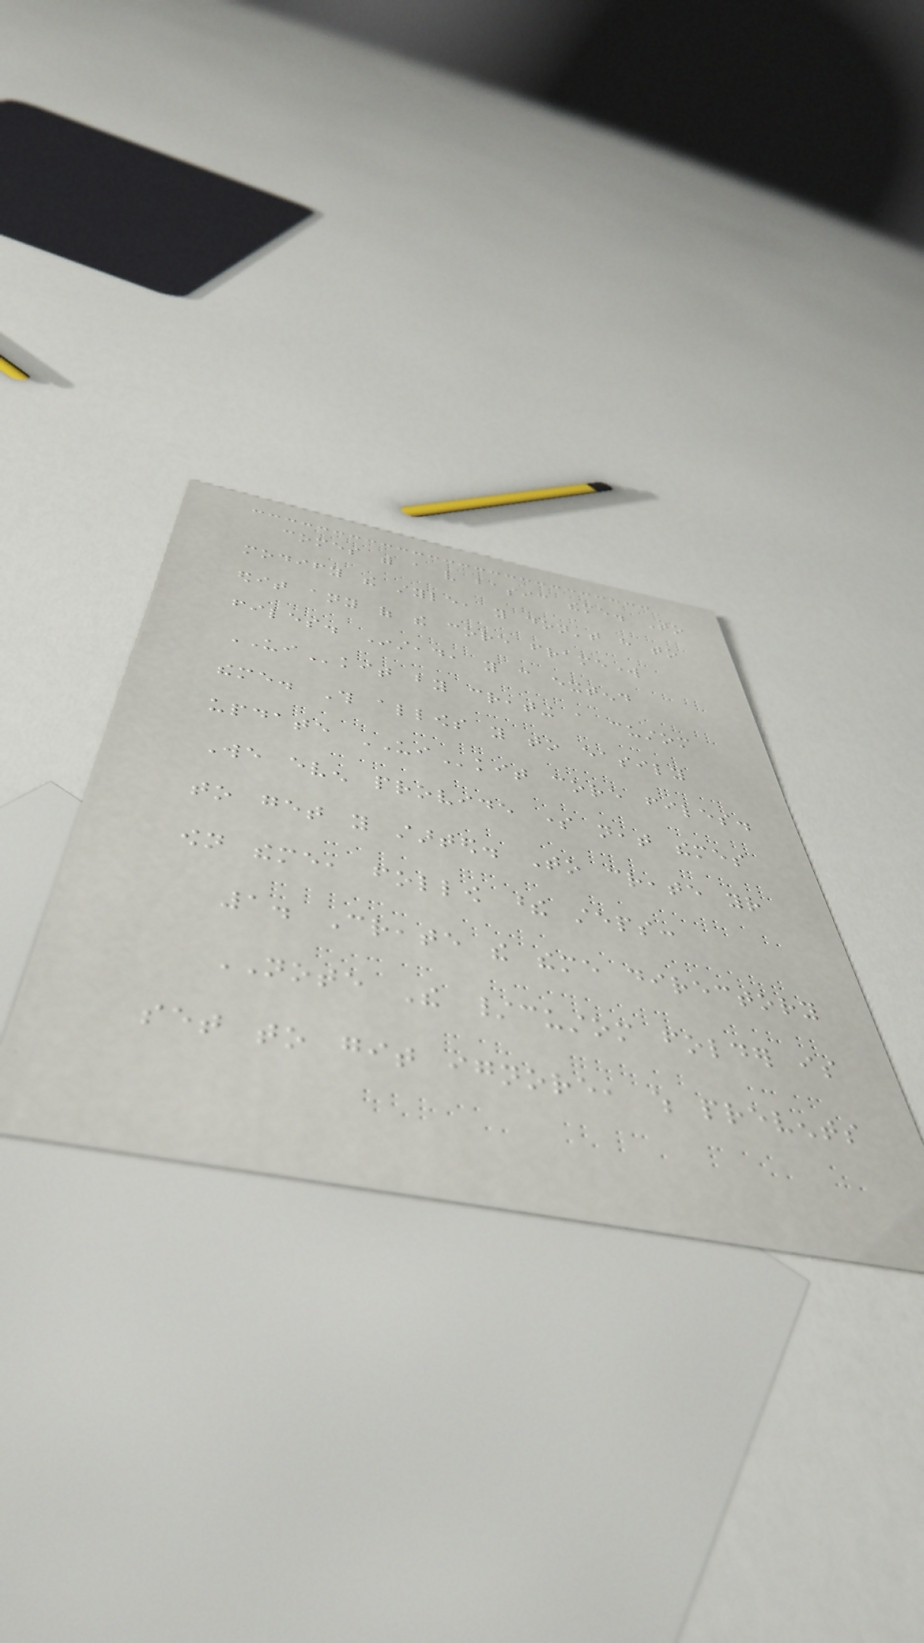comes with a very basic theme. To
modify the style, you don't have to
edit any of the core framework
files. Instead, you can extend
UIkit by creating a custom
theme. This allows you to easily
update UIkit core files.
We even provide some neat themes
to get you started. To create your
own theme, follow these steps:
1. Create the theme directory
NOTE The /custom folder is
set to git ignore, which prevents
